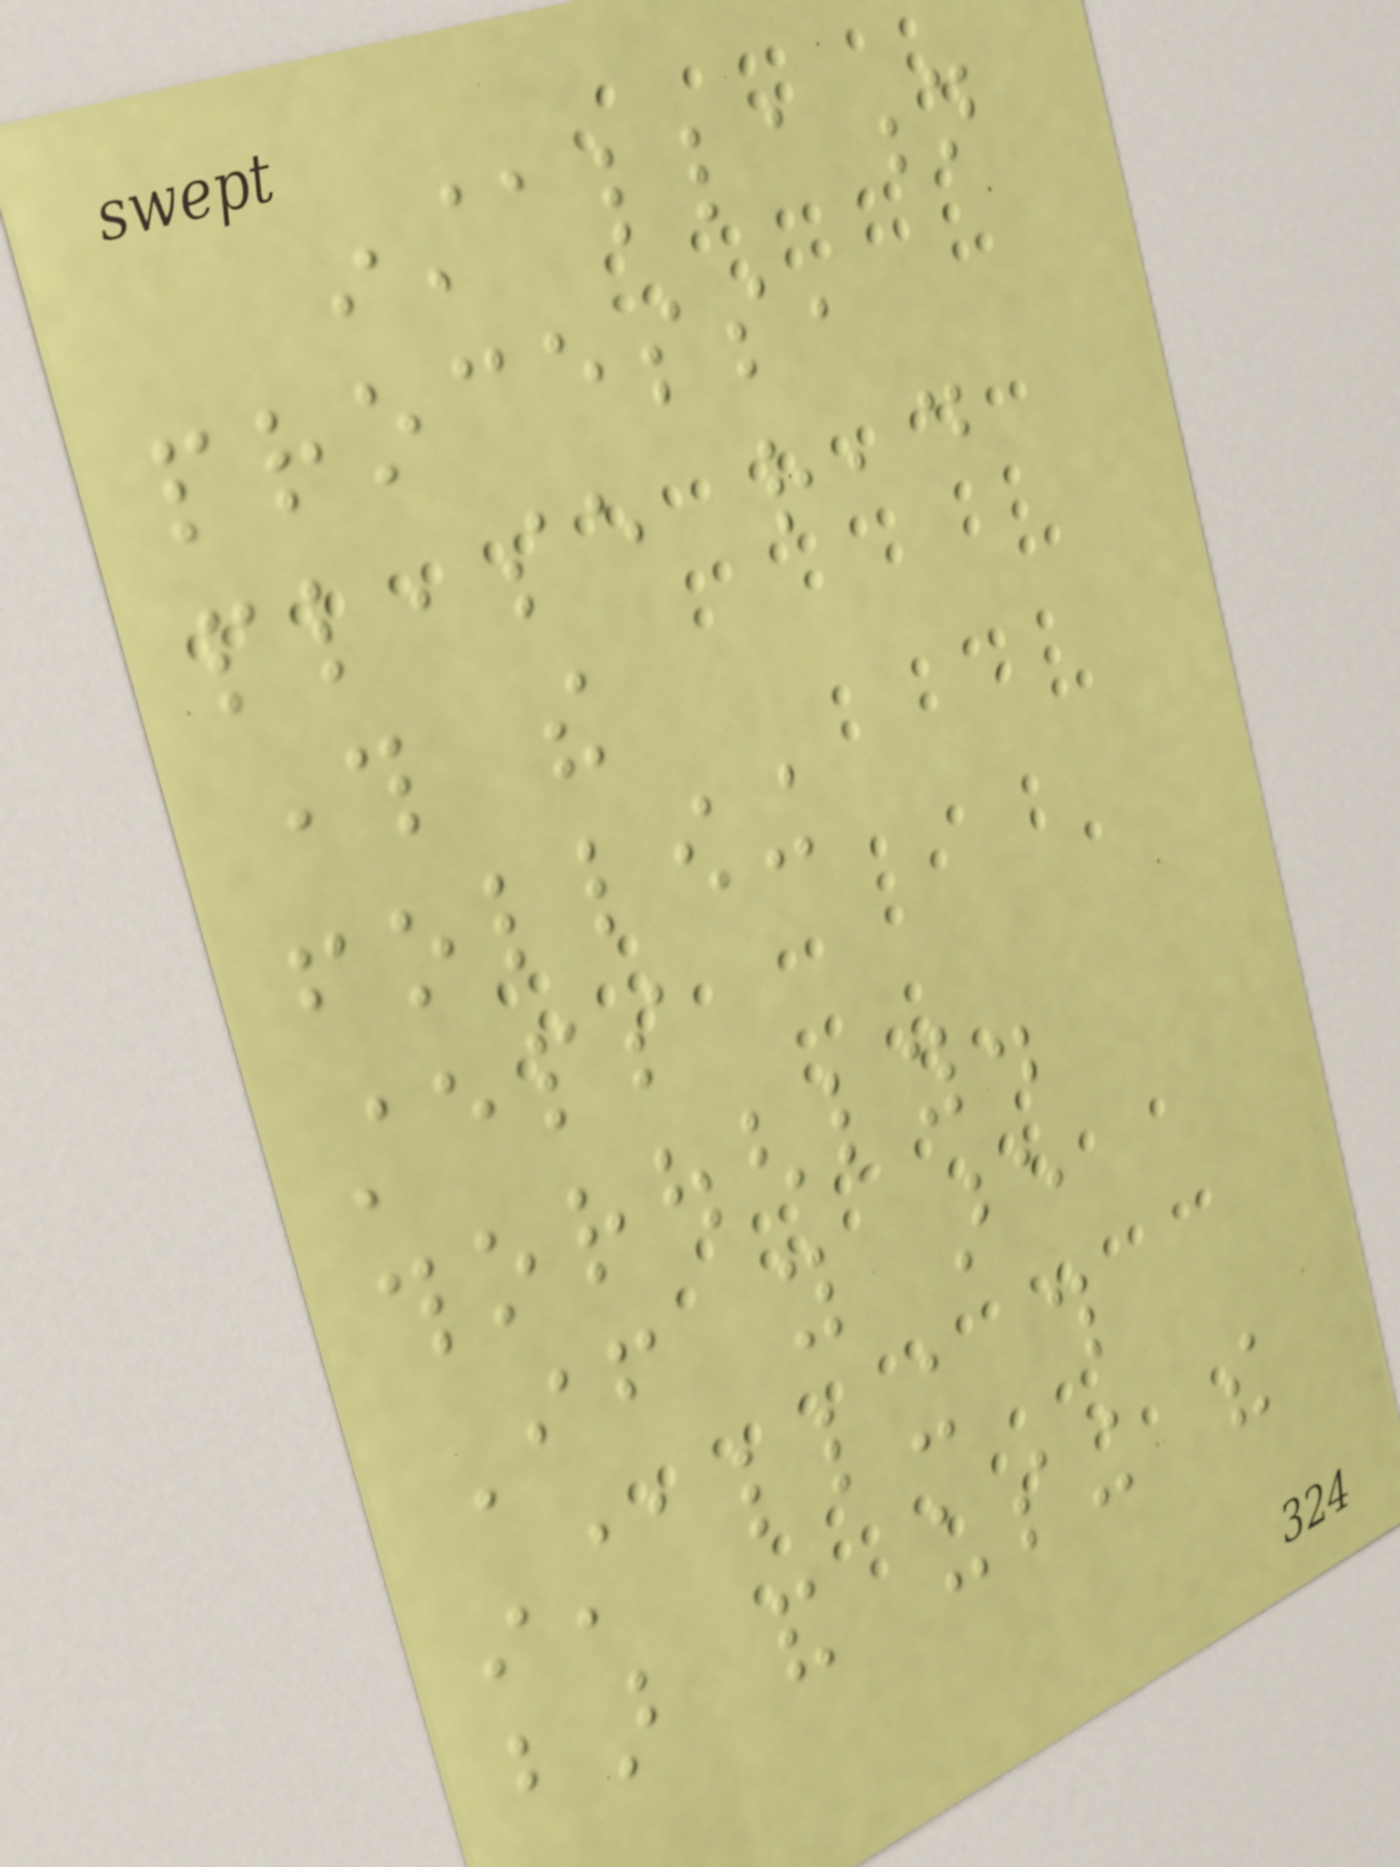installation
process,
please read
through the
following
steps
thoroughly.
If you are
installing this
bar and using the
